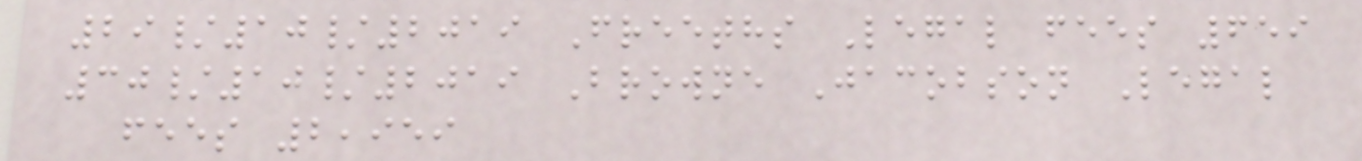29/10/2019 Freeths Legal fees 659
30/10/2019 Browne Jacobson Legal
fees 2,959
